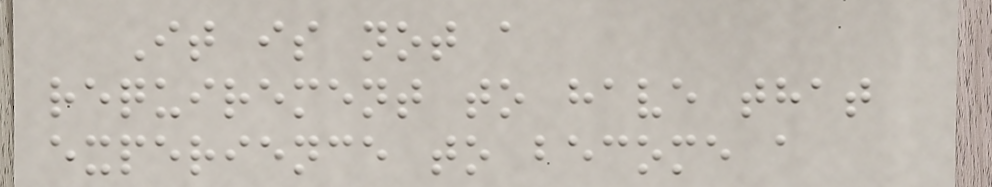It is not a
requirement to have that
experience to become a
